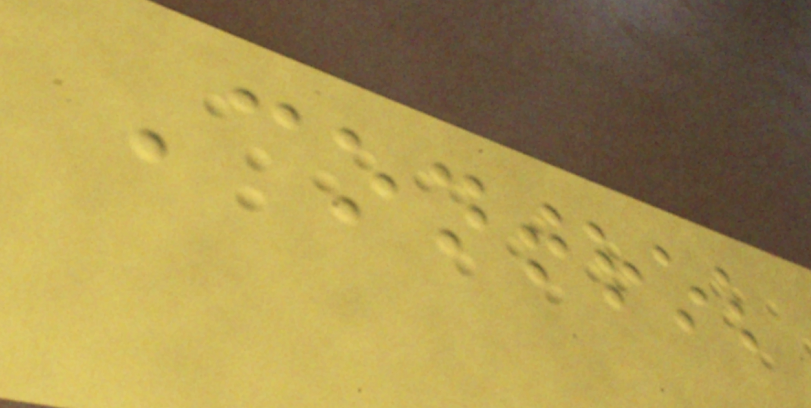Control
